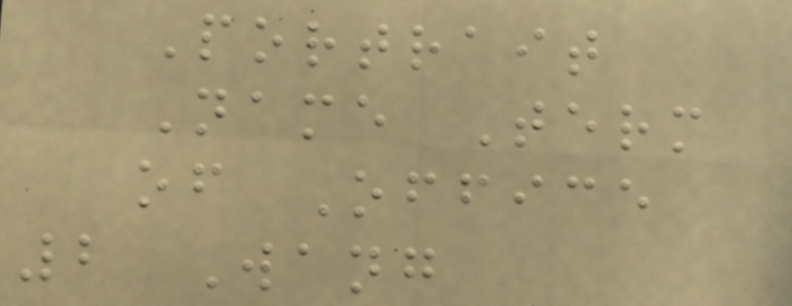Portrait
Name Term
of Office
2 Wang
